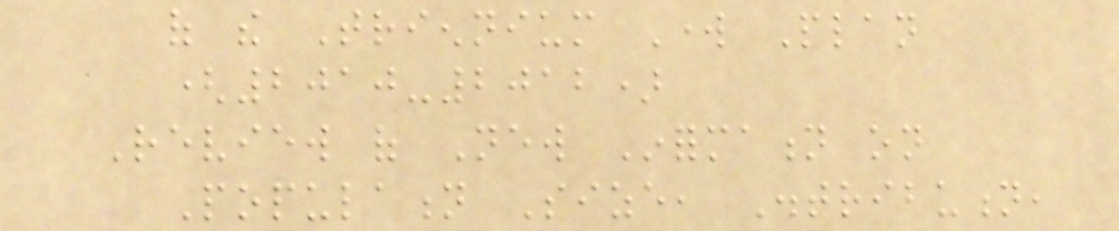of the Triennium Work Plan
(2010-2012)
Review of New Information on
Population Size, Distribution,
